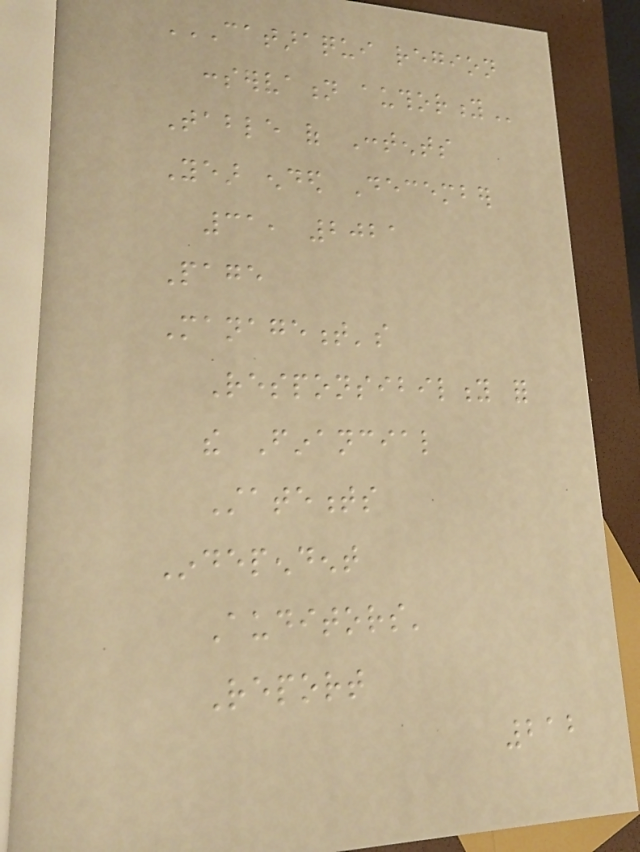CATARAQUI REGION
CONSERVATION AUTHORITY
Table of Contents
Year ended December
31, 2021
Page
Management's
Responsibility for
the Financial
Statements
Independent
Auditors'
Report
212
